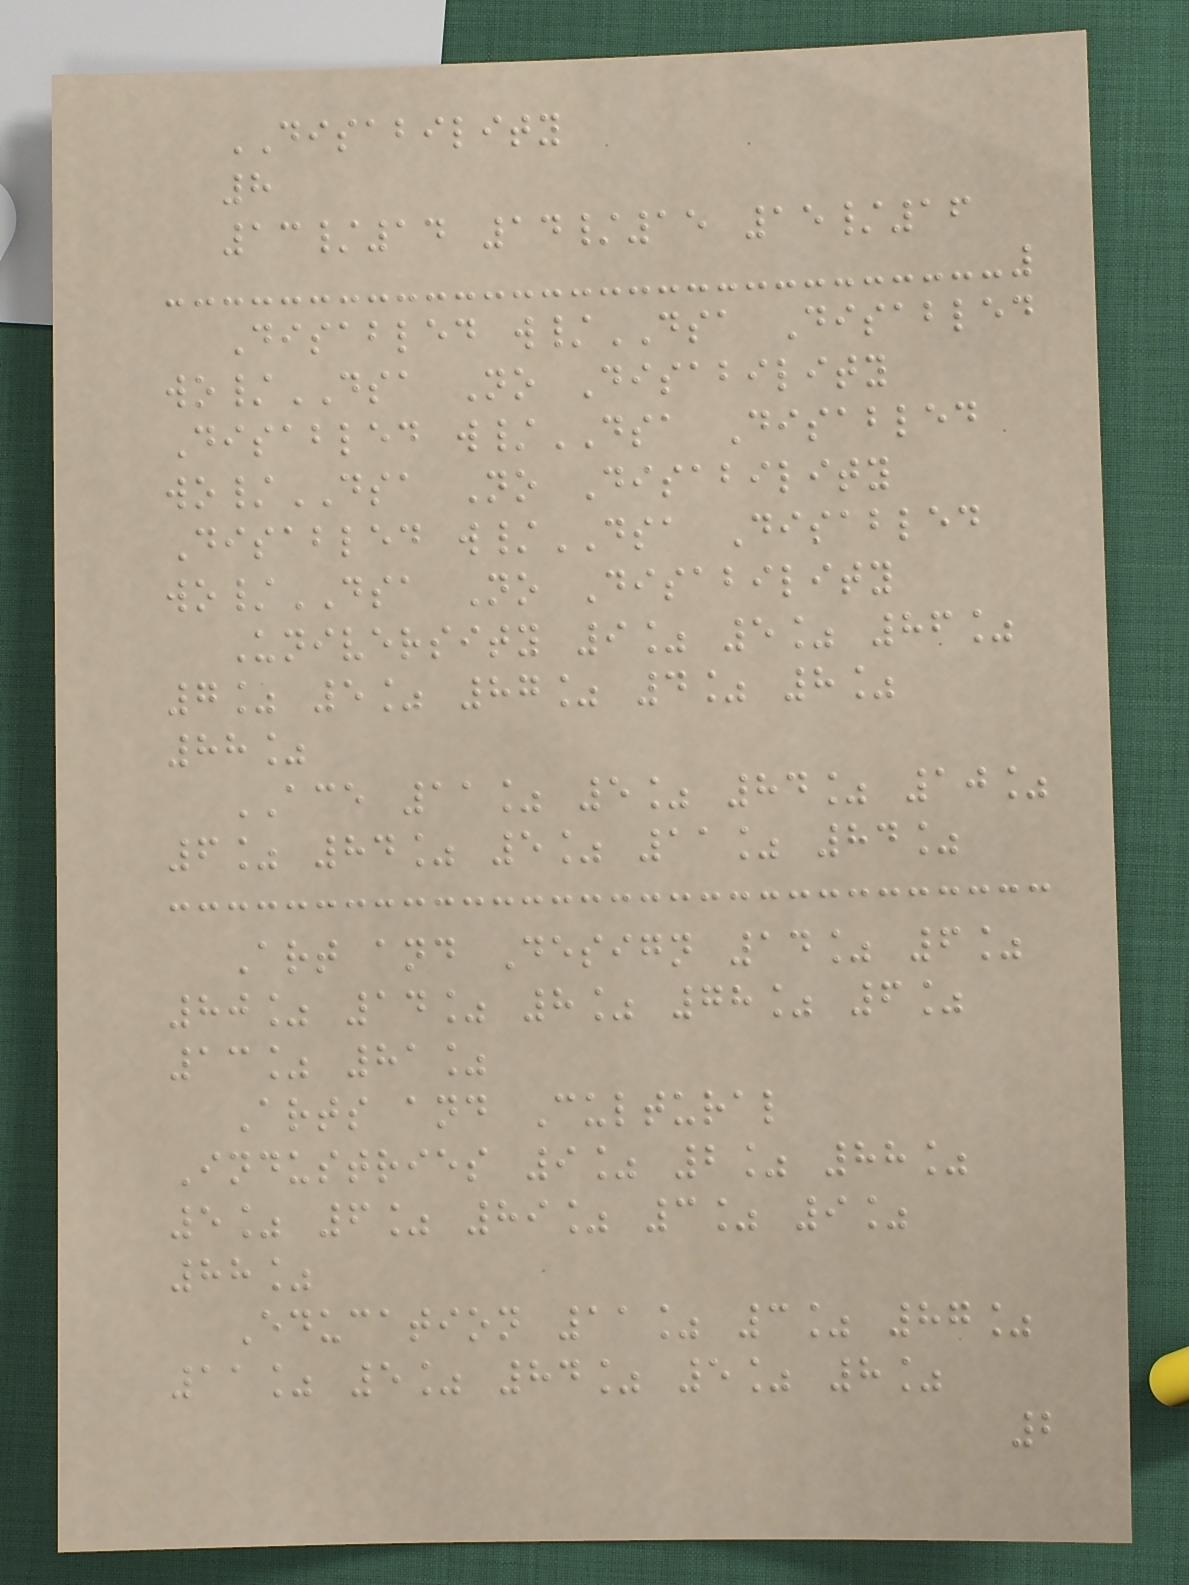DISABILITY
8
13/14 14/15 15/16
Disabled w/DSA Disabled
wo/DSA No Disability
Disabled w/DSA Disabled
wo/DSA No Disability
Disabled w/DSA Disabled
wo/DSA No Disability
University 9% 5% 86%
7% 5% 87% 4% 8%
88%
ACE 11% 5% 84% 10%
6% 84% 5% 11% 84%
Art and Design 14% 6%
80% 14% 8% 78% 6%
13% 81%
Arts and Cultural
Industries 9% 2% 88%
5% 6% 89% 3% 9%
88%
Education 11% 3% 87%
11% 5% 84% 5% 8%
2
